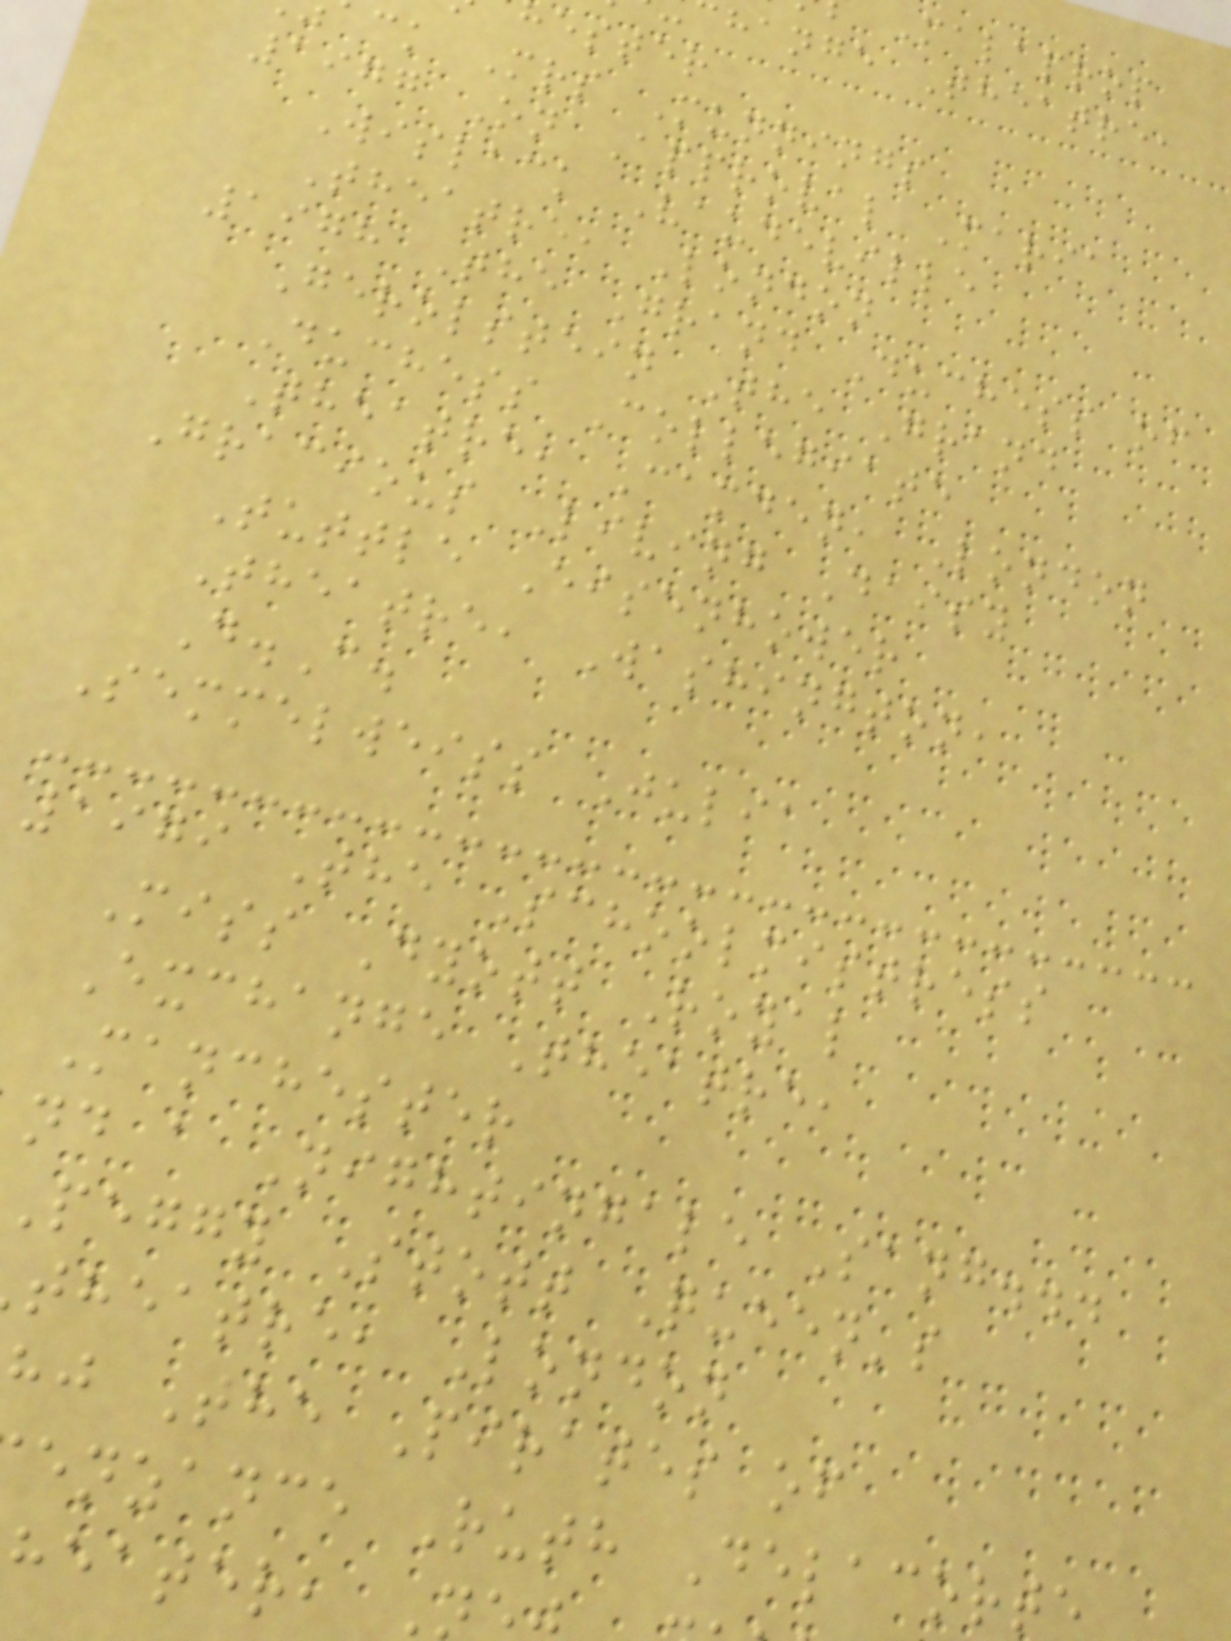Malaprop
hange Theatre,
ester
ck Mrs Munnings
1977 On Approval Maria
Wislack Vaudeville
Theatre, London
1978 The Grand Duchess of
Gerolstein The Grand
Duchess Collegiate
Theatre, Camden, London
Gracious Living Daisy
Tuttle Eisenhower
Theatre, Washington,
D.C.
Semmelweiss Julia
1979 The Schoolmistress
Miss Dyott Royal
Exchange Theatre,
Manchester
nd a Nightingale Sang...
Peggy Stott Queen's
theatre, London
hj The Pirates of
enzance Ruth Delacorte
heater,
